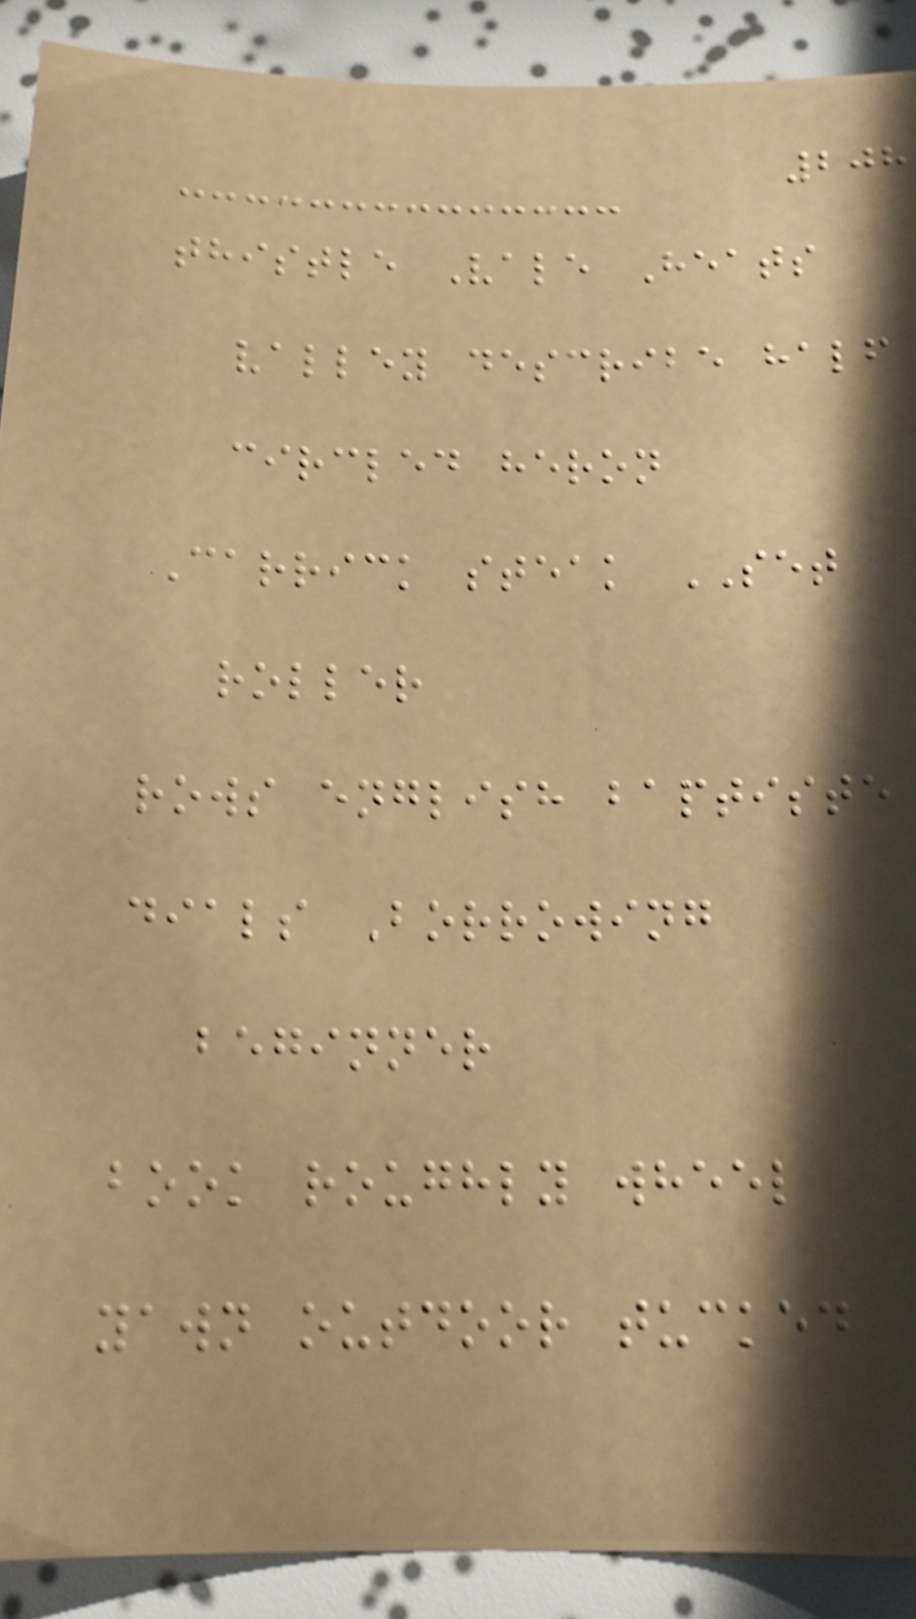208
thistle Vale Heats
valley describe half
circled heron
Carrick steak SET
roller
rows english baptiste
dials Borrowing
beginner
book roughly wheel
yawn outdoor tucked
